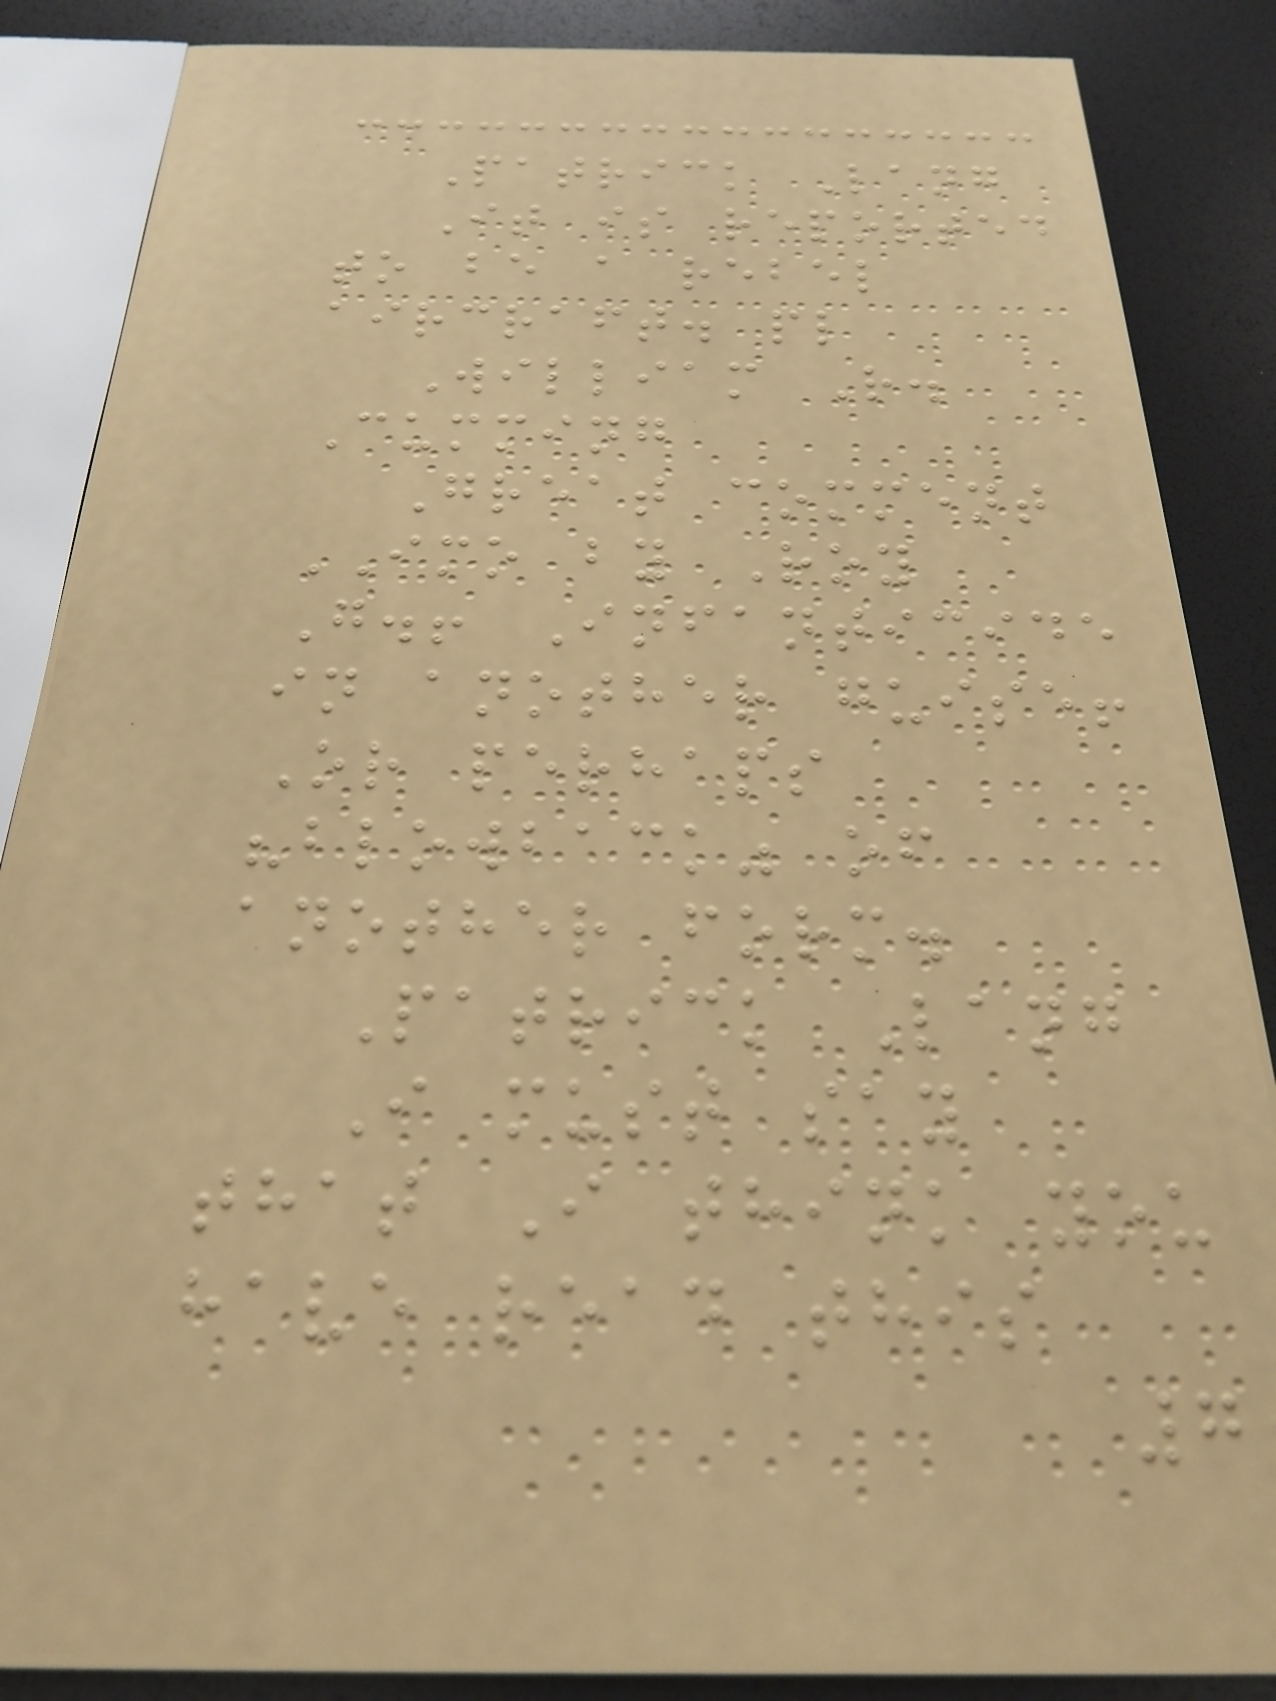Patrick Lang
It is reported
to be a rebel
aircraft. pl
William R.
Cumming
Great comment
IMO by Roy
G.! Infanticide
in another guise!
Or perhaps
"blowback" of
another form.
Patrick Lang
I must say
that I think you
have read this
7
